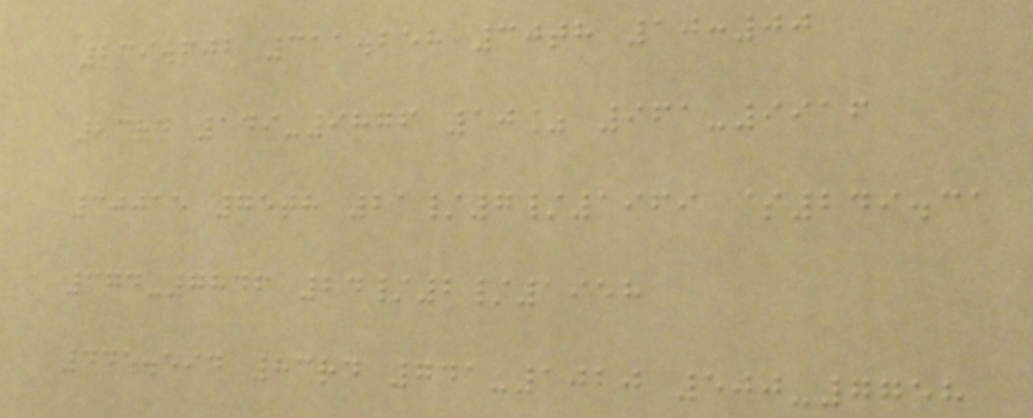239.602 311.258 30th 10:00
23rd 149-9876 10% 961-9916
30015 75th 21/7/1969 $249.31
374-7846 24/2/1958
445.594 83rd 741-1020 500-7758
